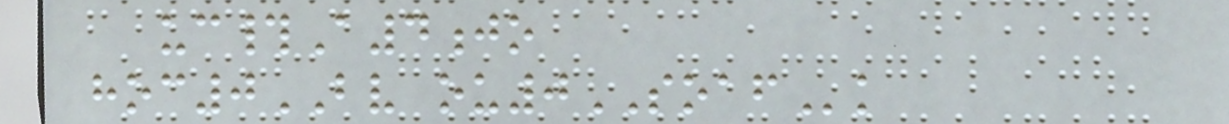uc#A4jo
hoc0BV ou0SOAFk
